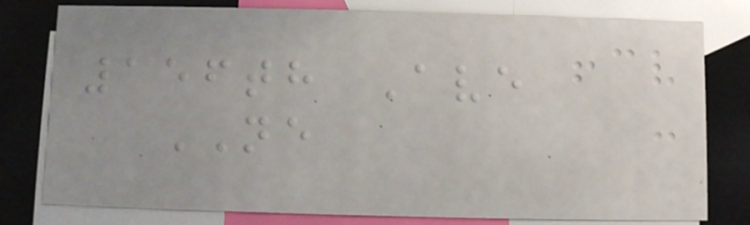156th Ave
NE
